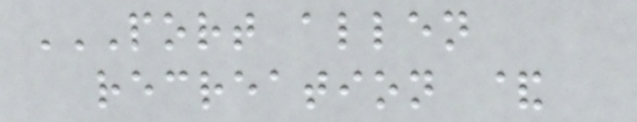PORT ALLEN
RECREATION &
